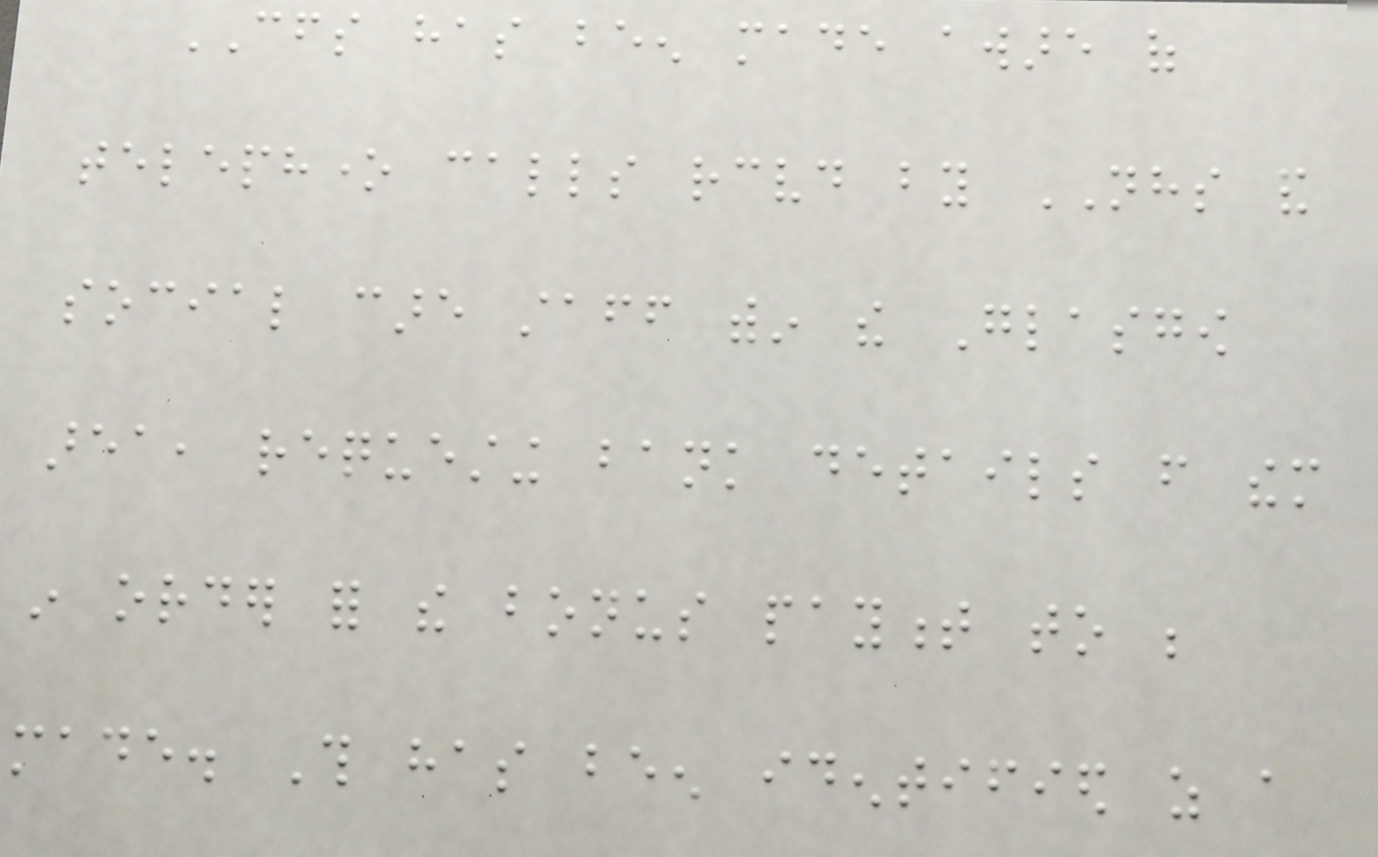CFS has been made aware of
telephone calls received by NHS and
social care staff within the Glasgow
area, requesting bank details from them
in order for the bonus payment to be
made. This has been identified as a
